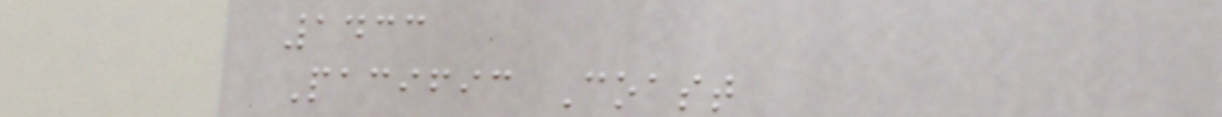1433
Pacific Coast
